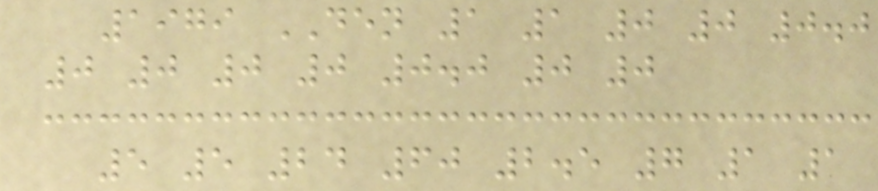1979 DEN 1 1 0 0 0.0
0 0 0 0 0.0 0 0
5 5 24 60 2.5 7 1 1
